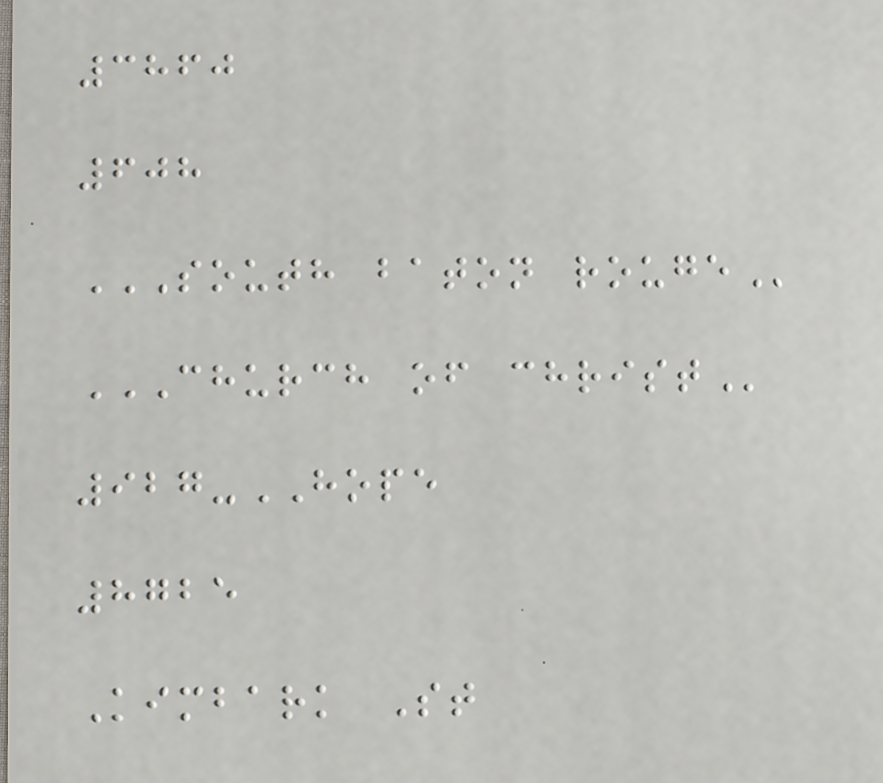3860
608
SOUTH BATON ROUGE
CHURCH OF CHRIST
927-HOPE
8725
Kimbark St
